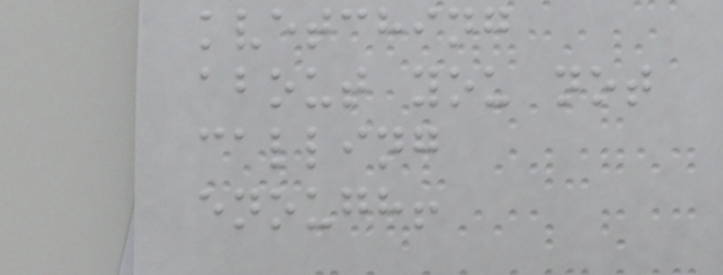kvetching
about you not
calling
enough!
